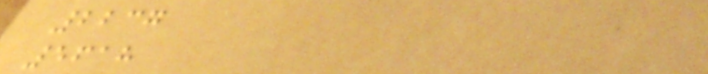2237
5618
